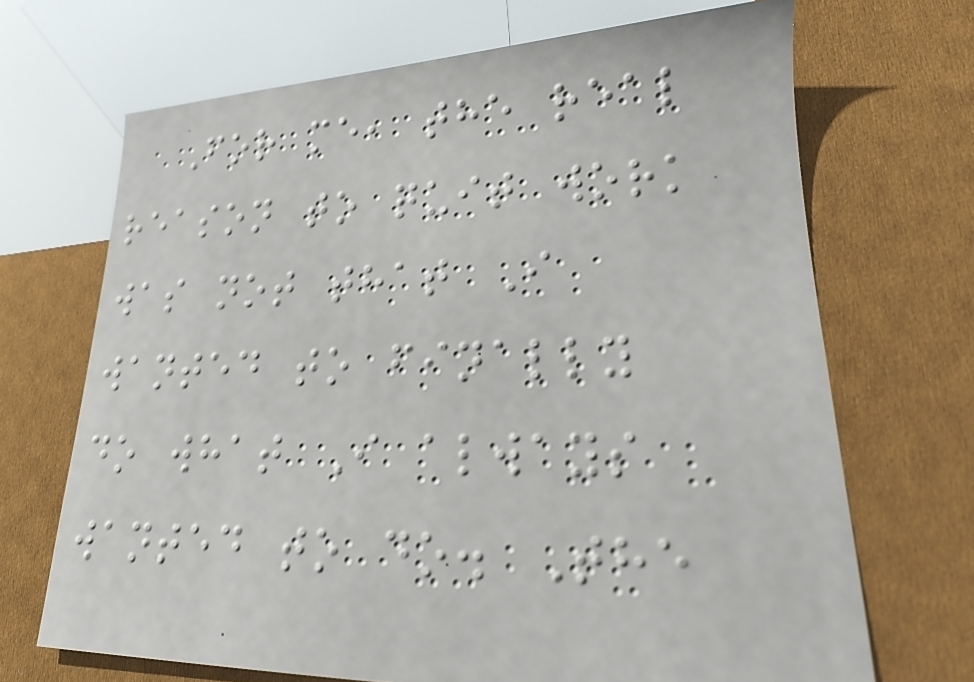For me, the real
reason to quit work
was not that I
wanted to finally
do what I always
wanted to do. The
